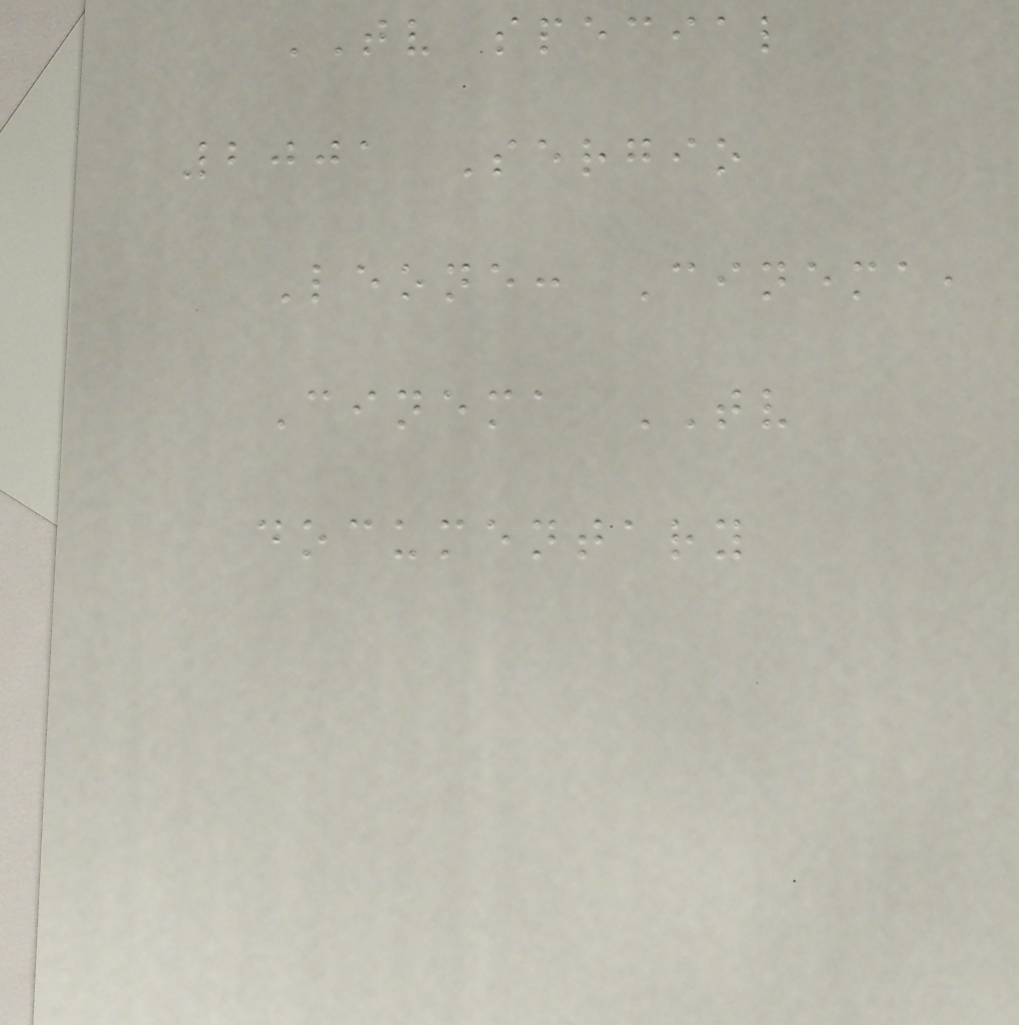TV special
2001 Sergio
Leone: Cinema,
Cinema TV
documentary
